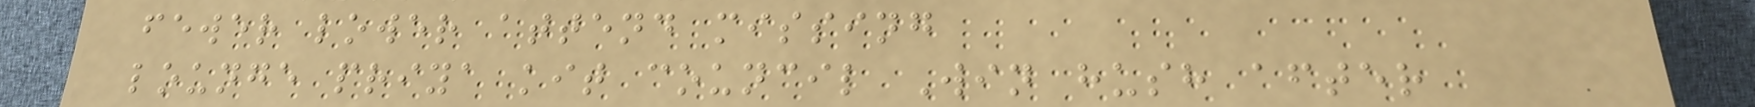fewer lower attend missing
lounge priya kit council Win hush after
